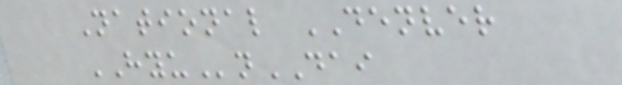National DENVER
HYUnDAI
